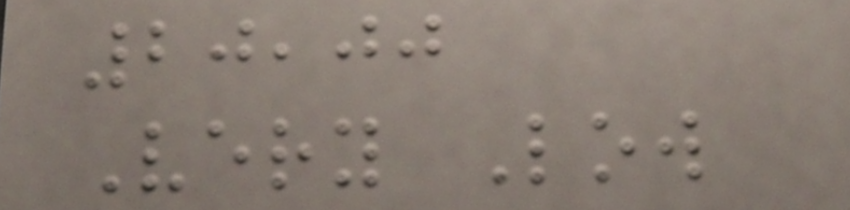20,00
Very Low
